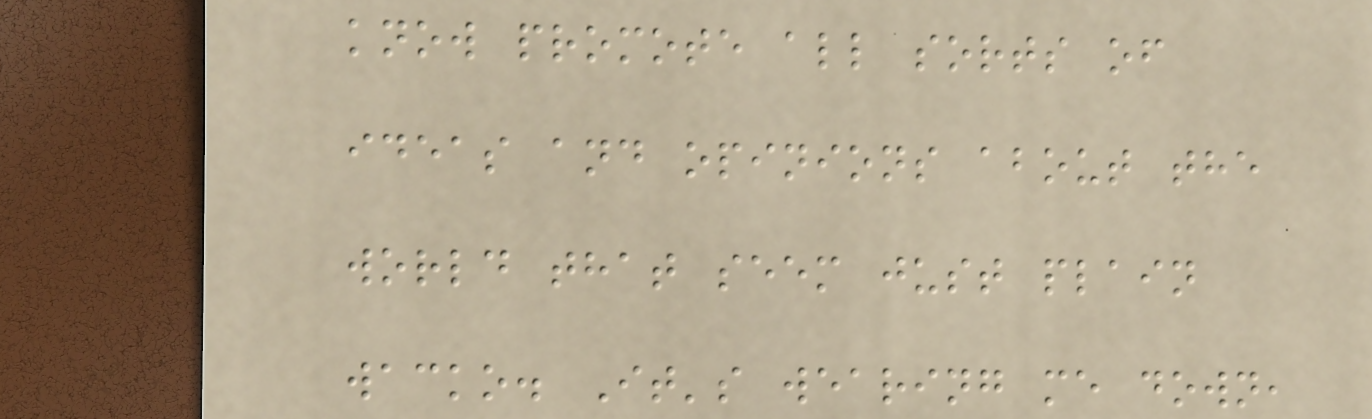know promote all sorts of
ideas and opinions about the
world that seem just plain
wacko. It's wearing me down,
